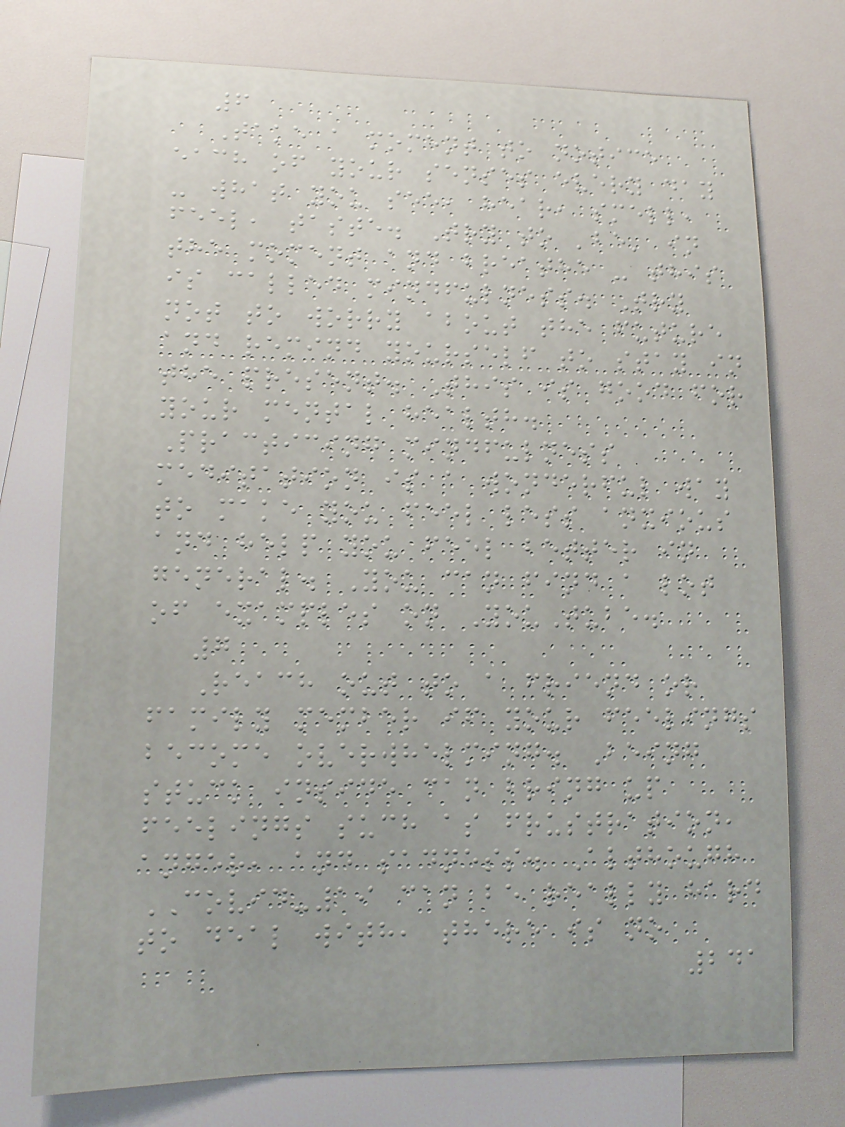6
Take a moment to notice
each of your senses every day
- what you see, hear, smell,
feel, taste. Try to 'be' in
the moment and breathe - this
is called mindfulness. Try
not to worry about the future
and remind yourself to stay in
the present. This is good for
your mental health.
Practicing mindfulness
meditation is a wonderful way
to make you feel less anxious
and help you feel better in
general. You can find a lot
of examples on YouTube.
7
Reach out to a friend or
family member if your feelings
become overwhelming. Being
stuck inside can bring up
feelings such as frustration,
anger, and sadness. Although
COVID-19 can be really hard
to deal with, there is no
241
